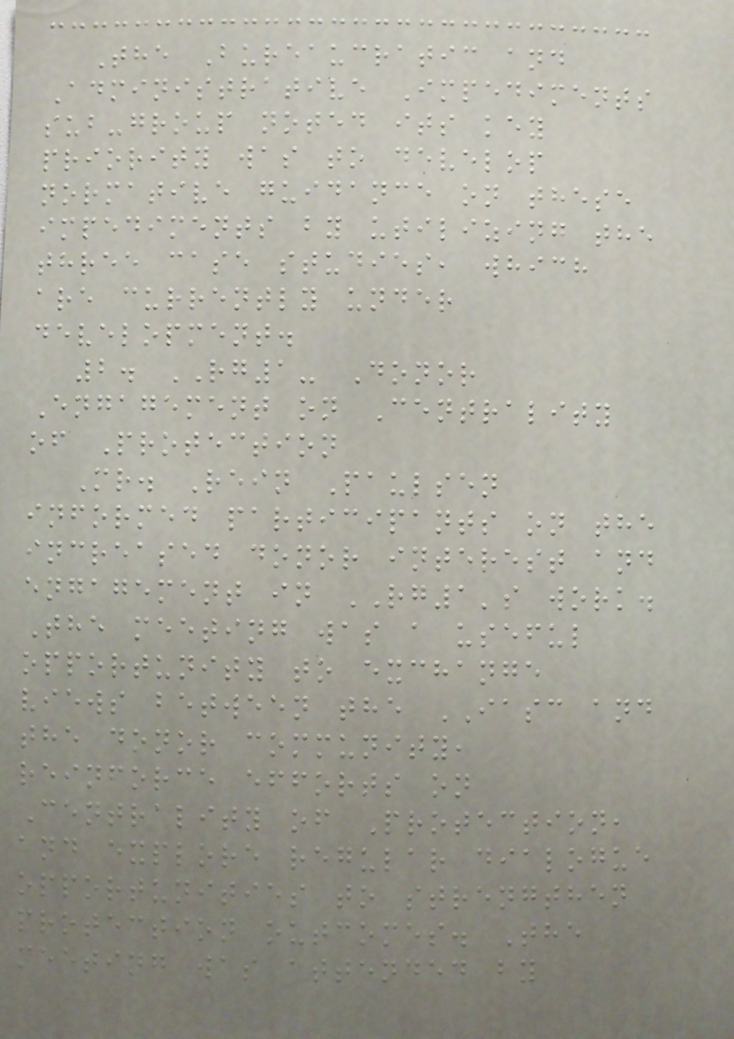The Bureaucratic and
Administrative Impediments
sub-group noted its key
priority was to develop
normative guidance on these
impediments by utilizing the
three case studies, which
are currently under
development.
2. RG1- Donor
Engagement on Centrality
of Protection
Mr. Rein Paulsen
informed participants on the
increased donor interest and
engagement in RG1's work.
The meeting was a useful
opportunity to exchange
views between the IASC and
the donor community,
reinforce efforts on
Centrality of Protection,
and explore regular dialogue
opportunities to strengthen
protection outcomes. The
meeting was attended by
